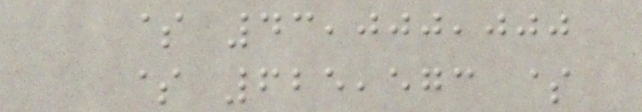$ 43,000,000
$ 625,573 $
